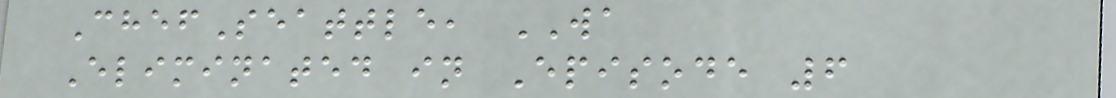ChefSeattle, WA
Eliminated in Episode 6
